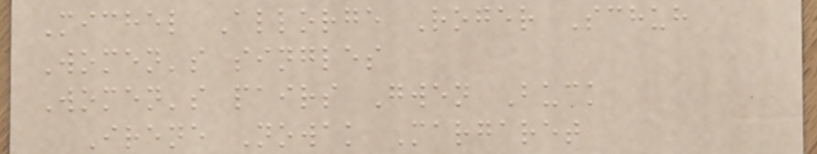Michel Allorge Roger Schuh
Women's singles
Women's pairs Gwen Buck
Irene Nowak Margaret
